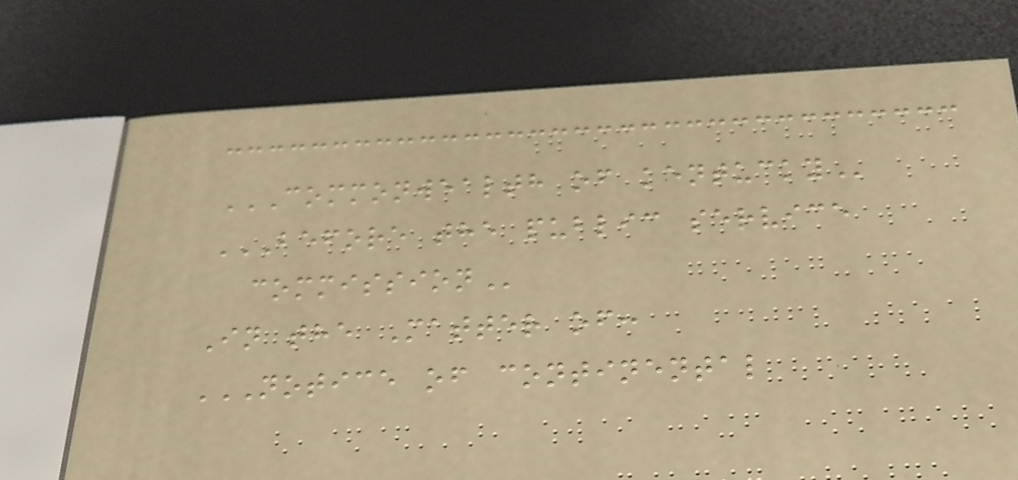COMMONWEALTH OF KENTUCKY
BEFORE THE PUBLIC SERVICE
COMMISSION
In the Matter of:
NOTICE OF CONTINENTAL
